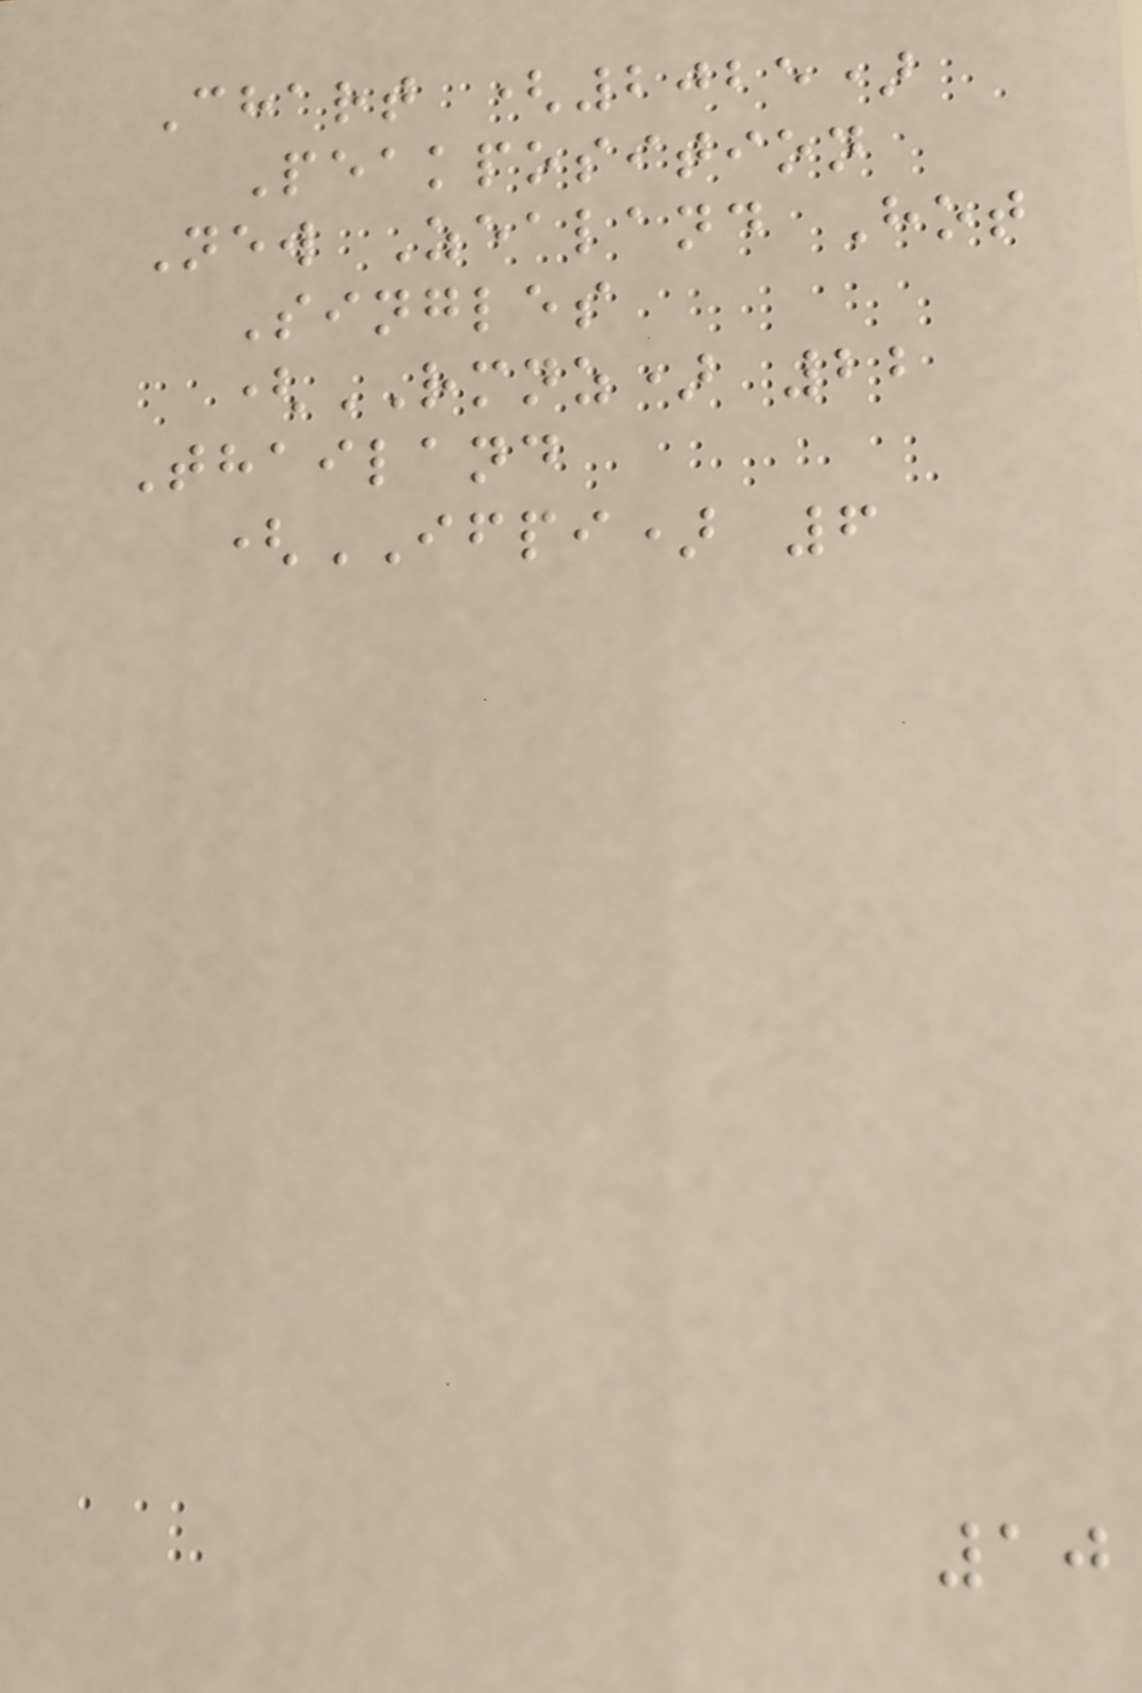Chart (2025)
Peakposition
New Zealand Hot
Singles
(RMNZ) 22
Thailand
(IFPI) 6
10
